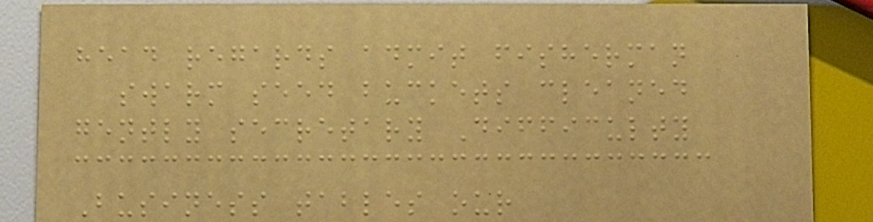head regards admit fisherman
swarm seed buckets cleaned
gently secretary Difficulty
Business tables our
